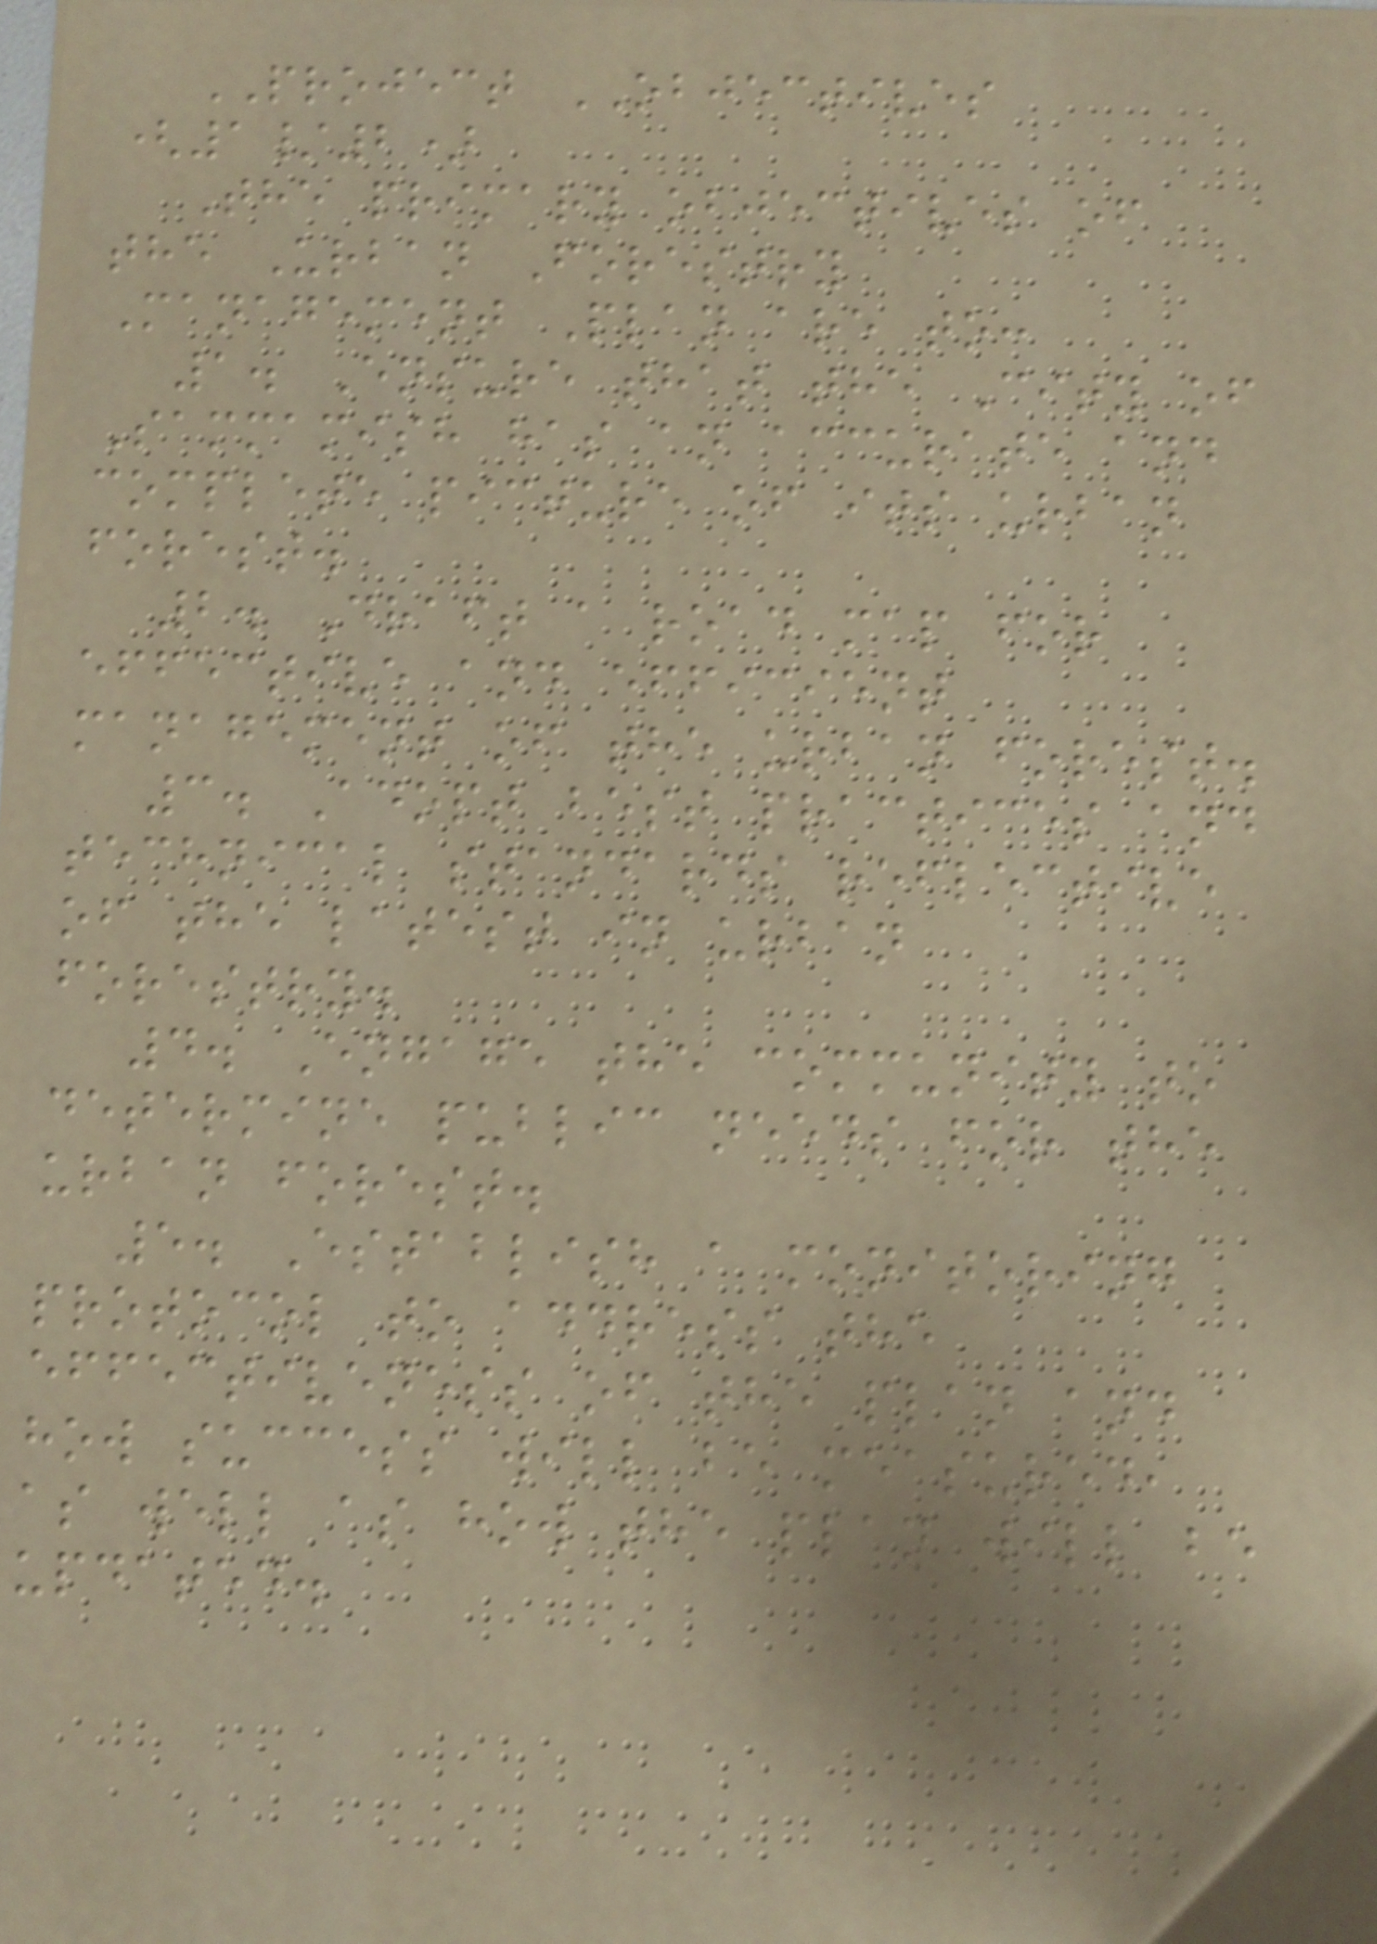PROJECT OBJECTIVES
(1/2)
The primary objectives of
the Urban Forestry
Management Plan are to:
1. Ensure that the City of
Sammamish has an accurate and
complete picture of its urban
forest.
2. Draft a road map for
effective and efficient
management of the urban forest.
3. Adopt best practices and
technical standards reflective
of the latest in urban
forestry.
4. Engage the community to
determine public needs for the
urban forest.
5. Establish a monitoring
protocol to address the
effectiveness of the plan and
how success will be measured,
as well as how the plan will be
updated.
